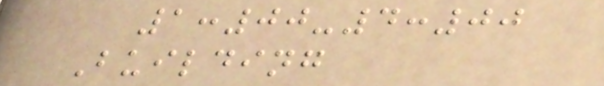1:00-4:00
Building
